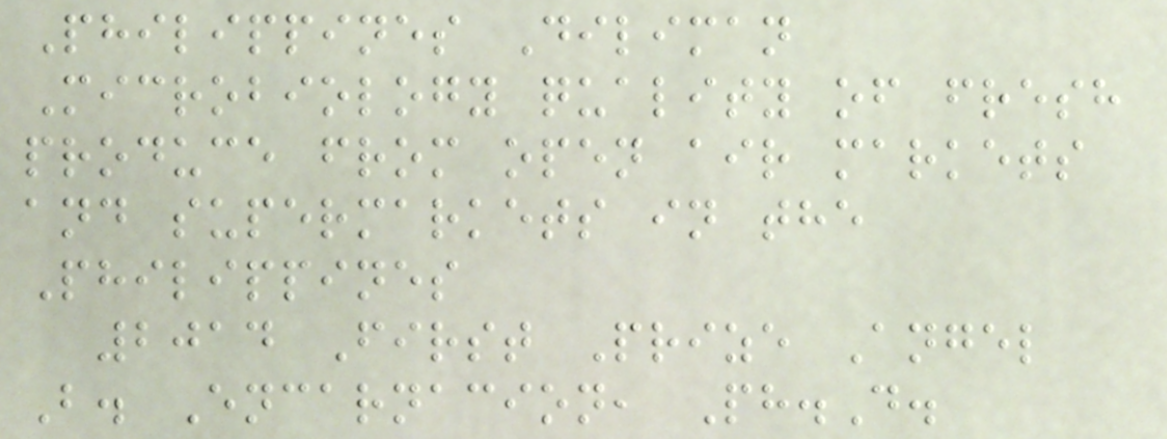Philippines Diliman
Microbiology quality of fresh
produce from open air markets
and supermarkets in the
Philippines
2014 First Prize Angel
B. Encarnacion, Ph.D.
